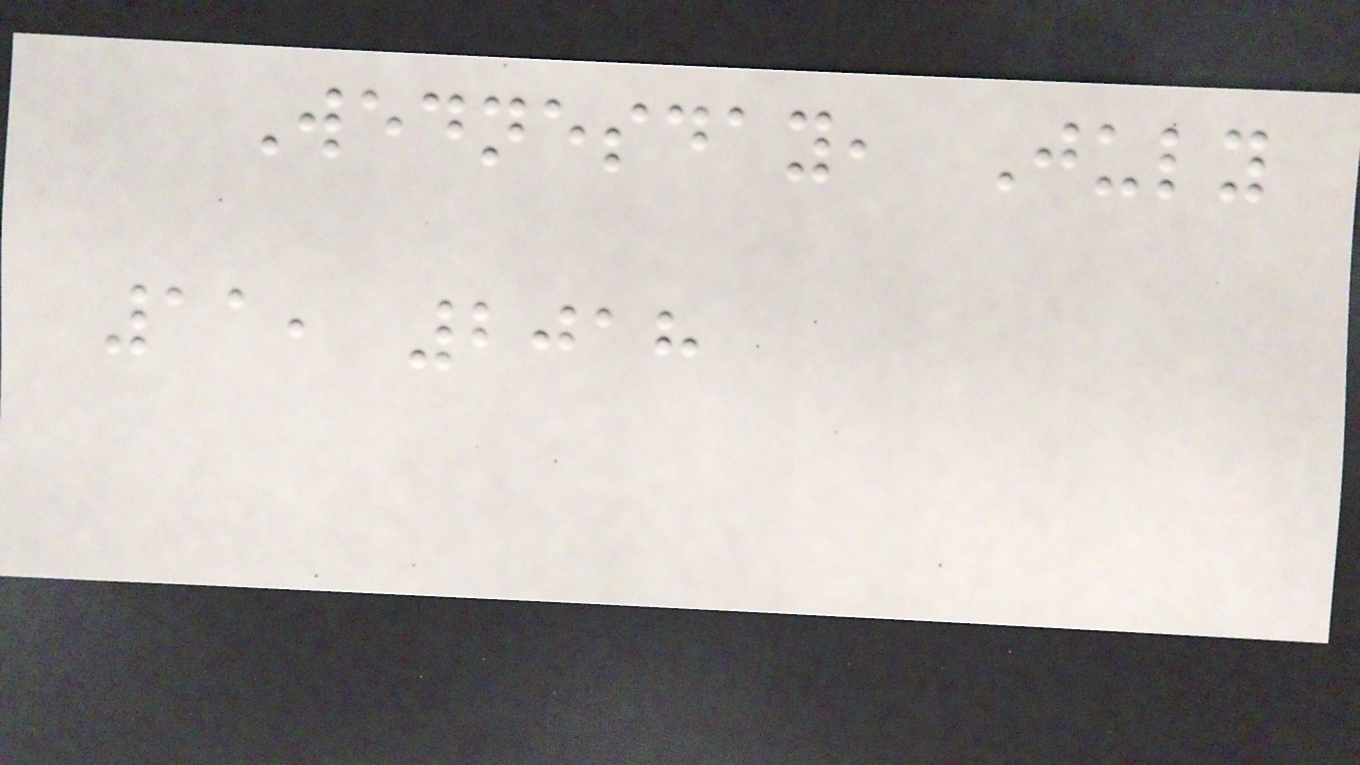Wednesday, July
11, 2018
